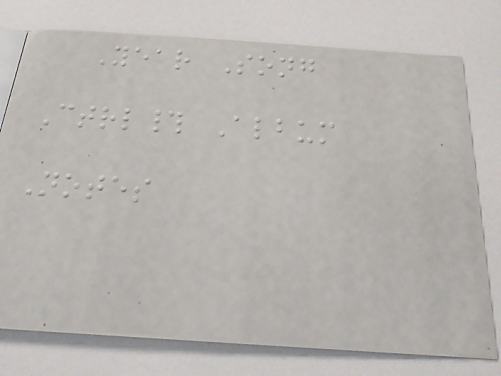Year Song
Ctrl# Album
Notes
